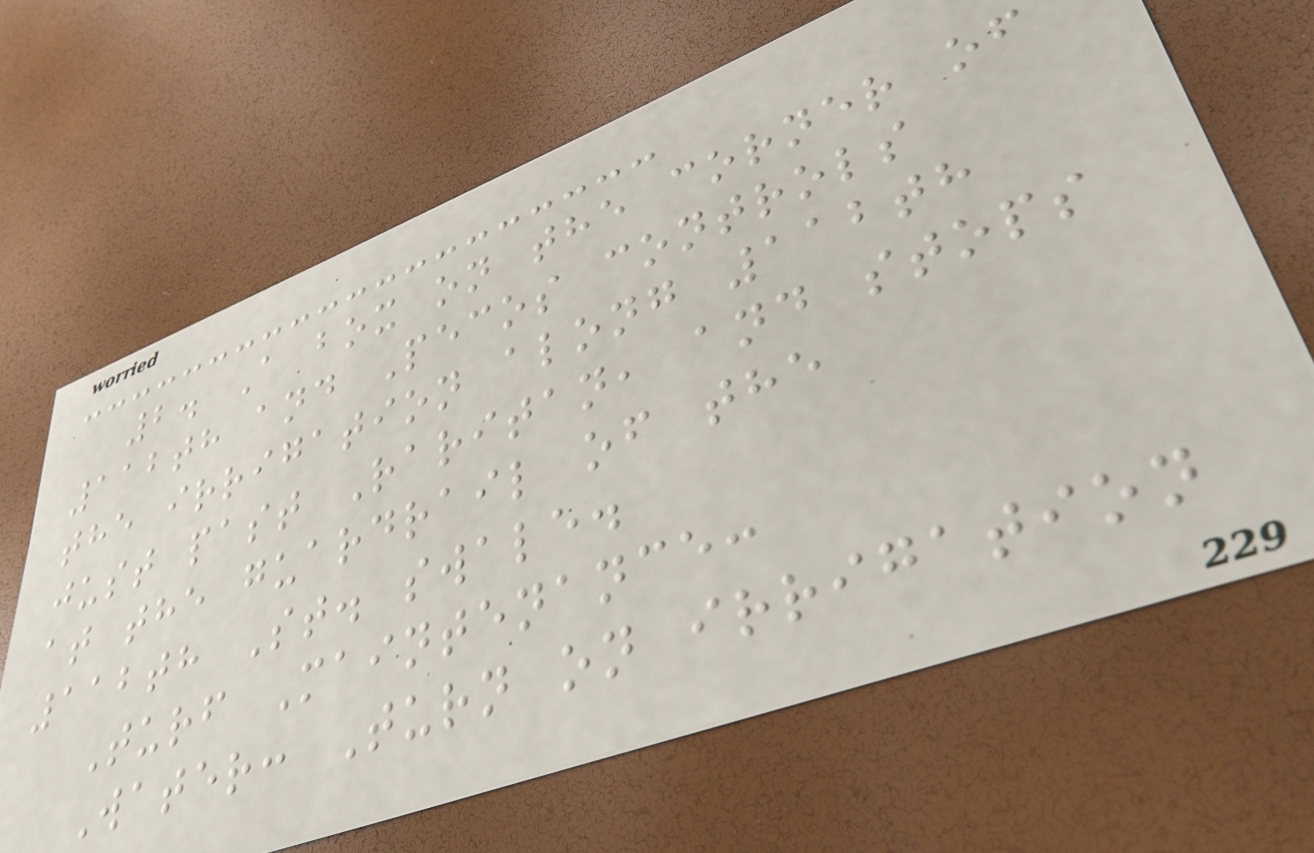2. A box on the corner of
112th and Pecos controls
the irrigation along 112th
just past Raritan, and stops
at the guardrail of the
112th St. swale.
Turf Maintenance:
Water: Turn on irrigation
